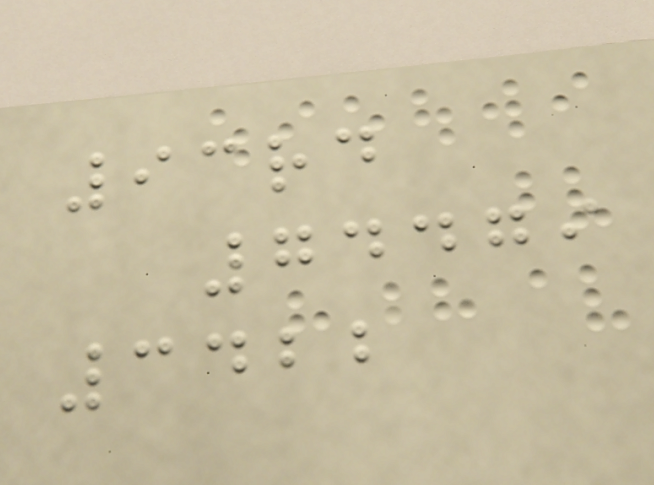93rd
74479
3422
